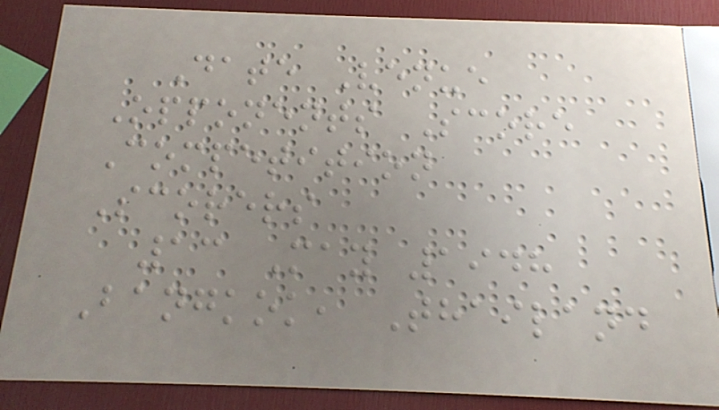Date Venue
Opponents Score
Competition
Scorers
13 May 1948
Bangkok, Thailand
